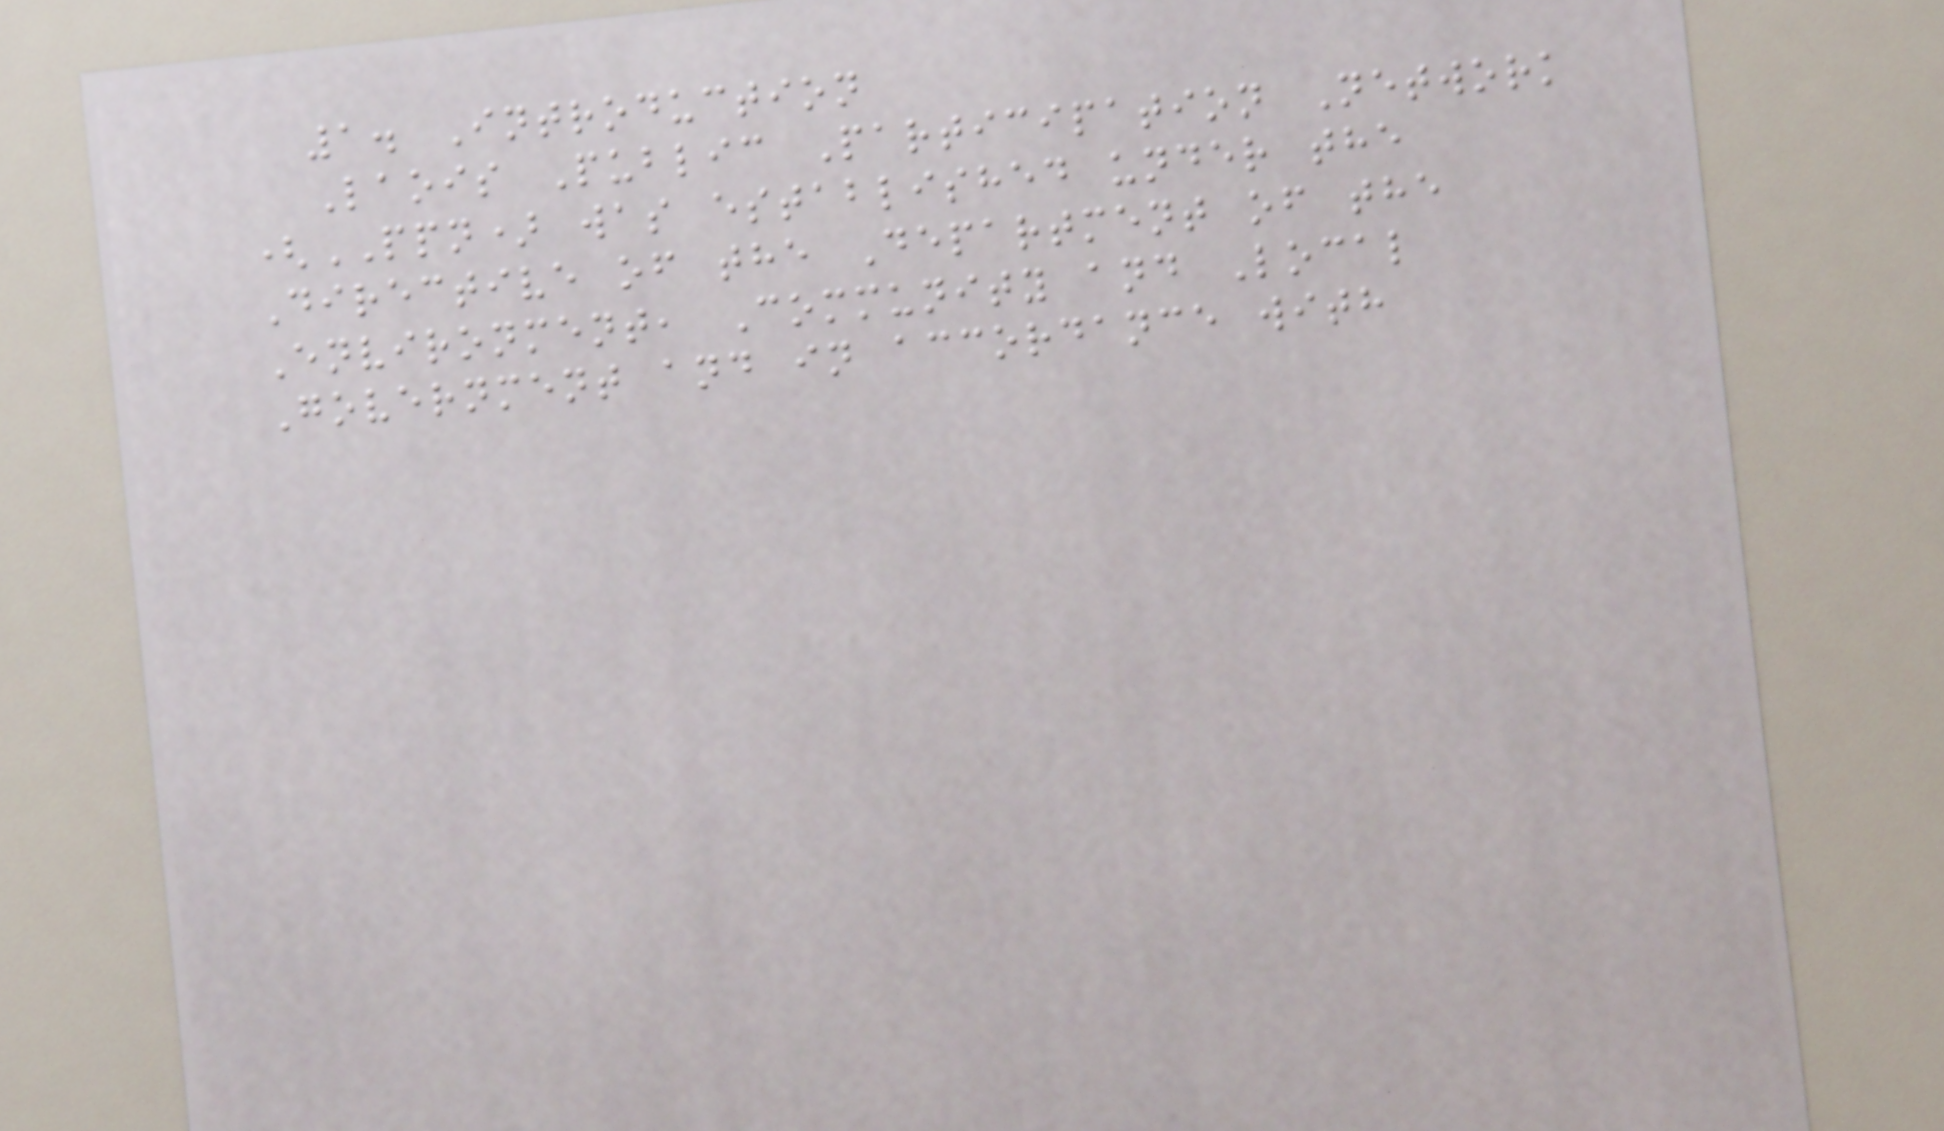1. Introduction
Laois Public Participation Network
(PPN) was established under the
Directive of the Department of the
Environment, Community and Local
Government and in accordance with
